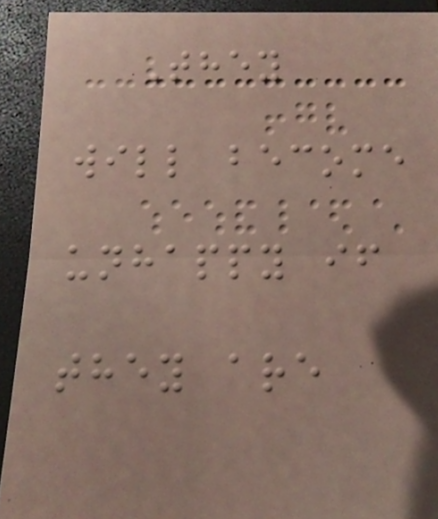They
will become
unhappy if
they are
